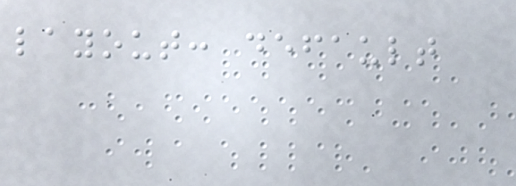layout: default
